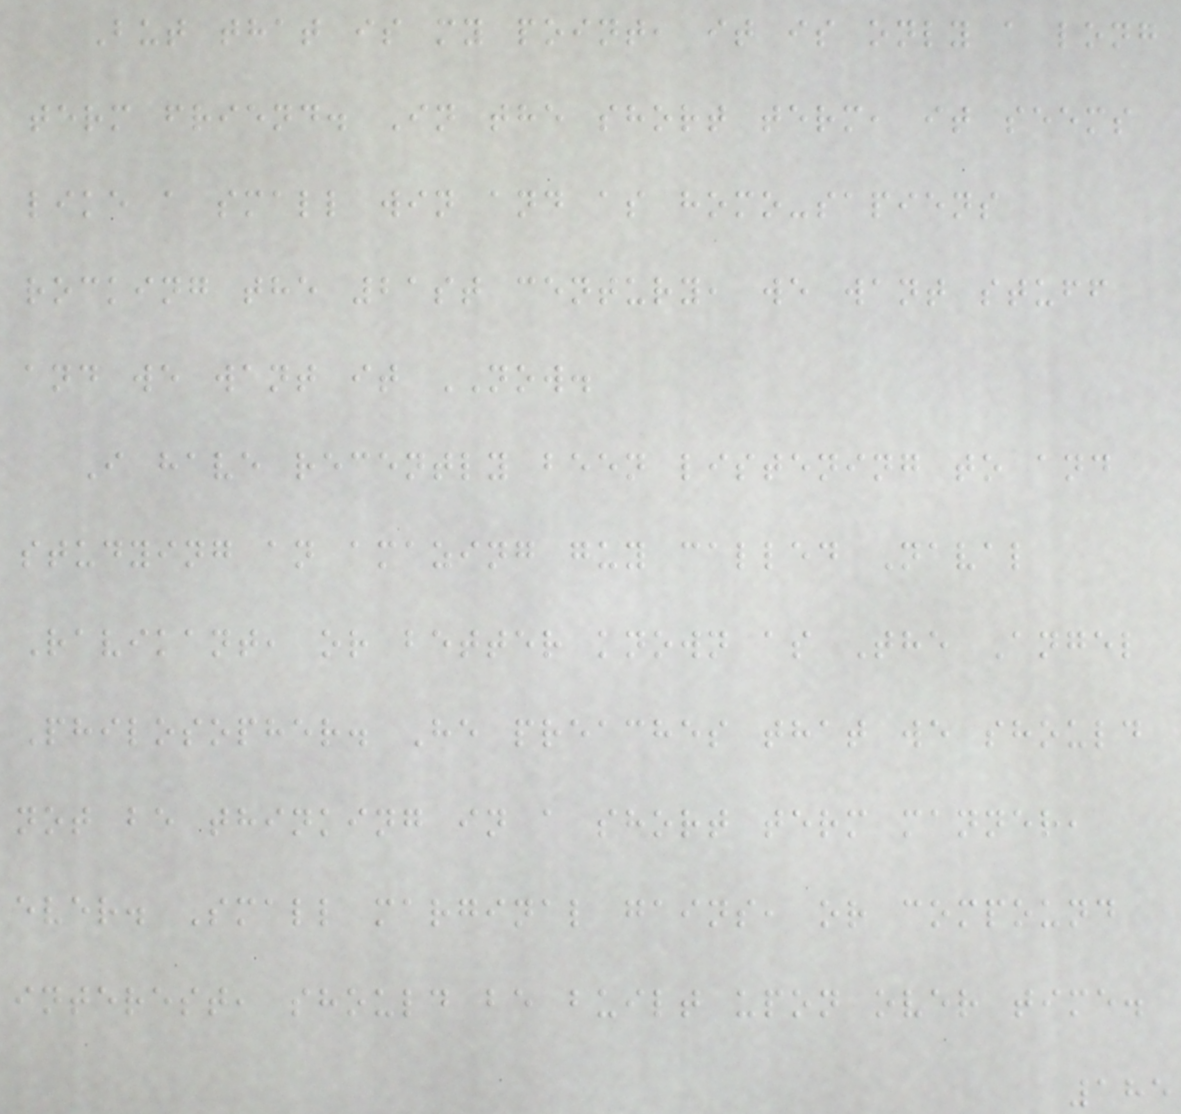But that is my point, it is only a long
term friend. In the short term, it seems
like a small win and as homo-sapiens
rocking the 21st century, we want stuff
and we want it NOW.
I have recently been listening to and
studying an amazing guy called Naval
Ravikant, or better known as The Angel
Philosopher. He preaches that we should
not be thinking in a short term manner,
ever. Small marginal gains, or compound
interest, should be built upon over time.
185
